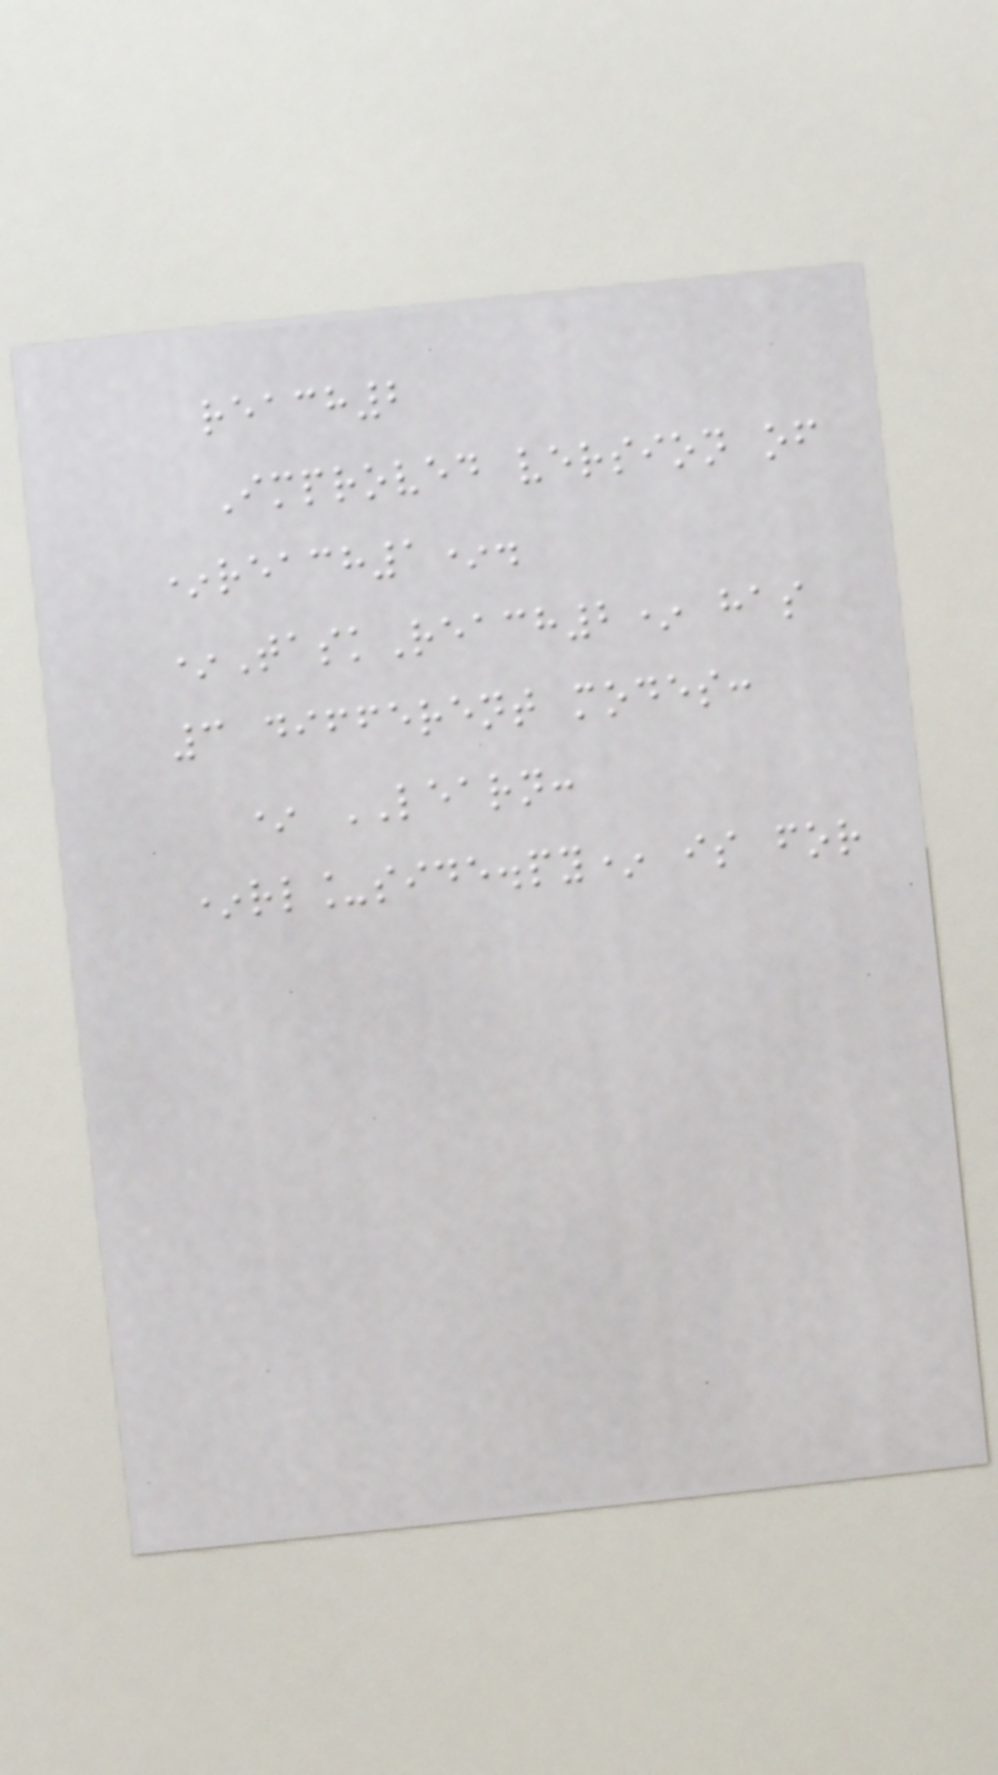reach2
Improved version of
*reach1*.
*TaskReach2* has
3 different modes:
* LEARN:
*rl_side.py* is for
